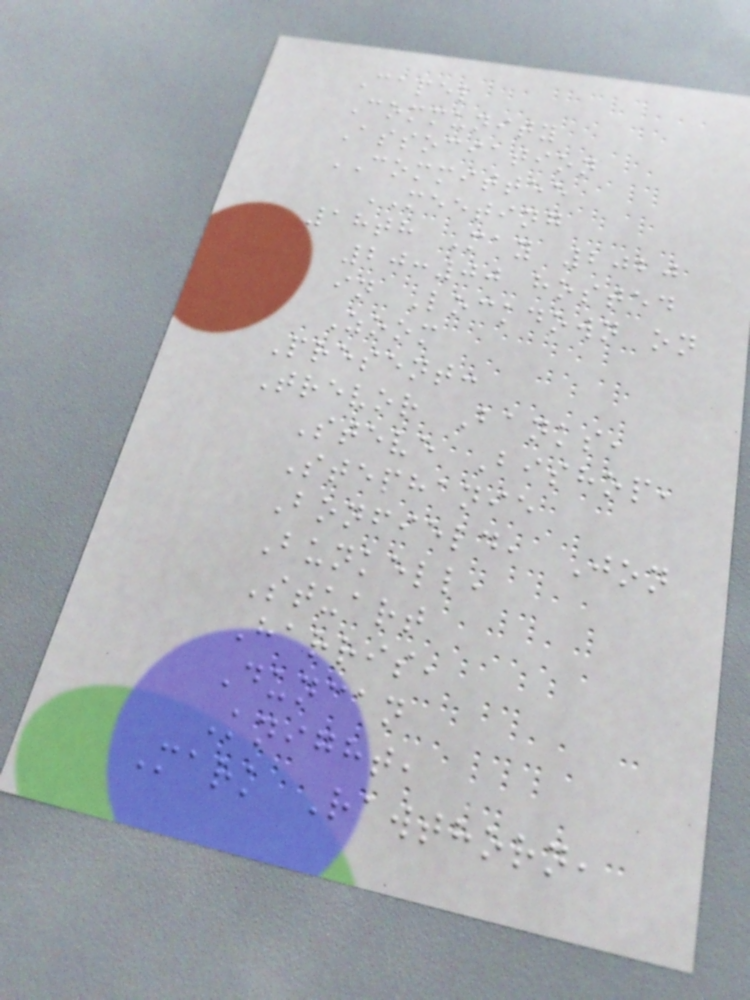Capel
Community
Association
COMMITTEE
MEETING
18th May 2020
20:00 hosted
in Lockdown on
Zoom
Present:
Trevor Banks,
Steve Bishop,
Stephanie
Bonfield, Jon
Bunkell,
Stuart
Harris,
Duncan
Knight,
Mark Rawthorn,
